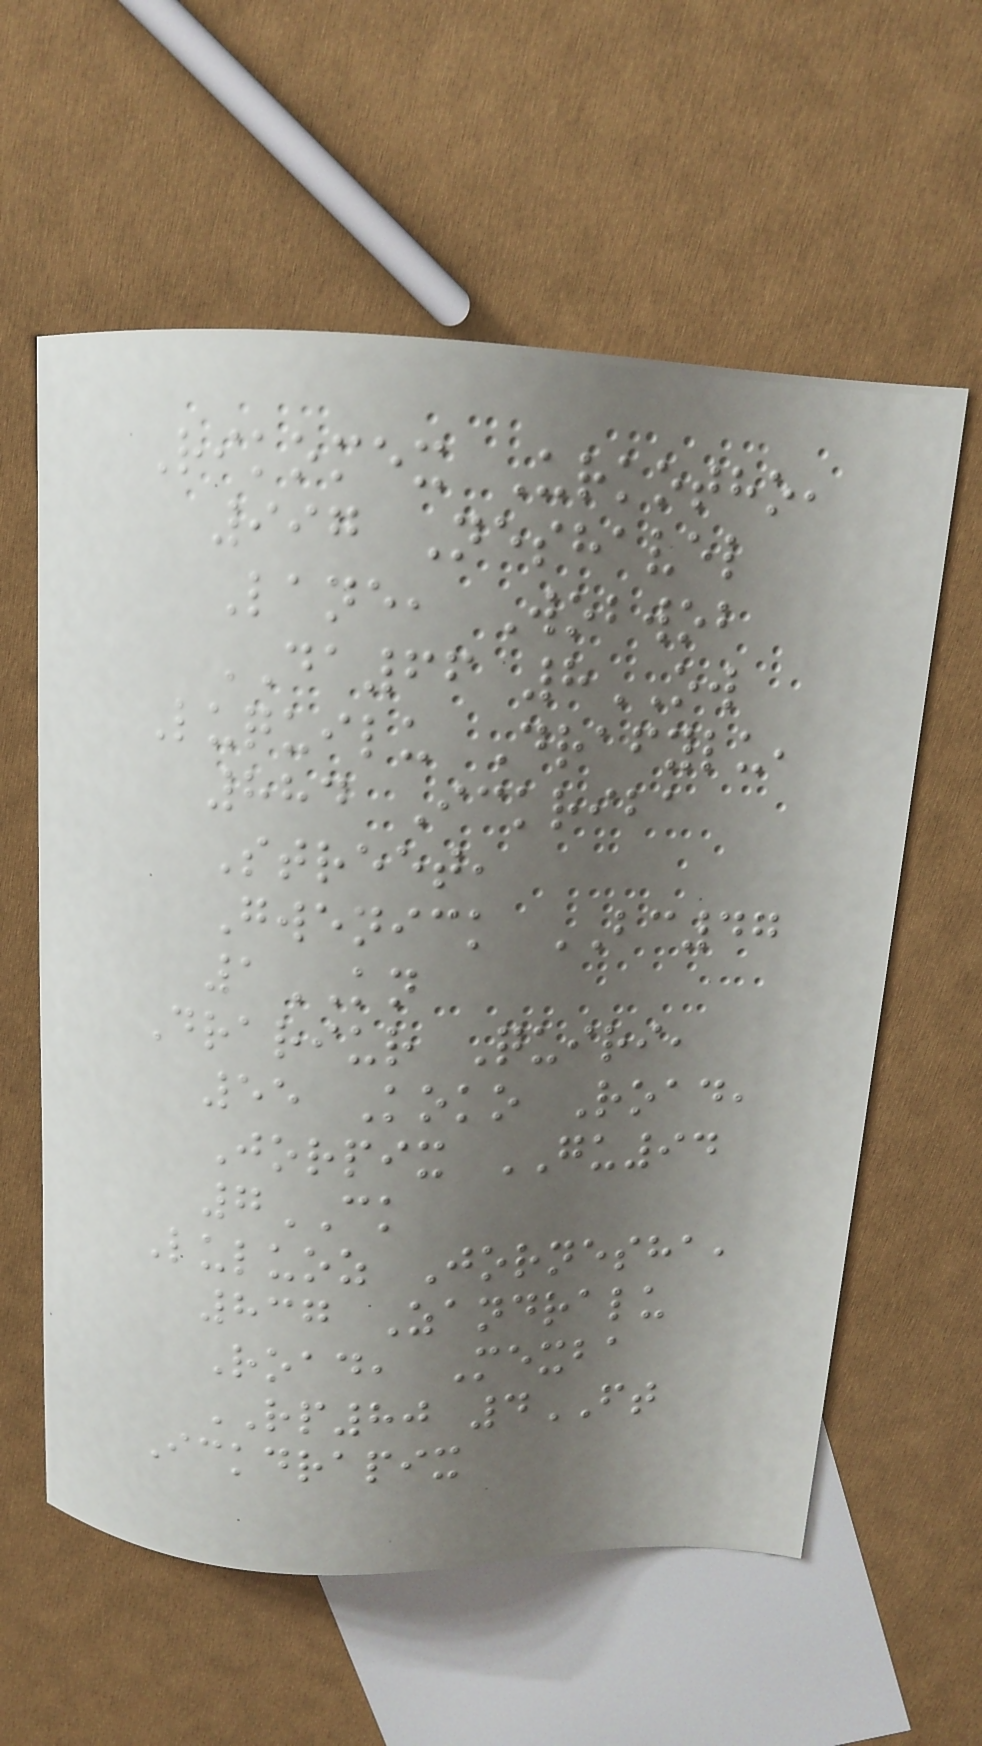Rikomex Urkotho,
997 Neshavel
Lane, Wobwob
DA66 8OW
Luquilu Drafylu,
884 Ickriba
Street,
Gwenick BC47
1KN
Drariur Quiri,
55 Koko Road,
Jorpix GU94
7CK
Luluoz Jornesha,
837 Zandralu
Road, Mexba
RP80 4FT
Ickdrapix
